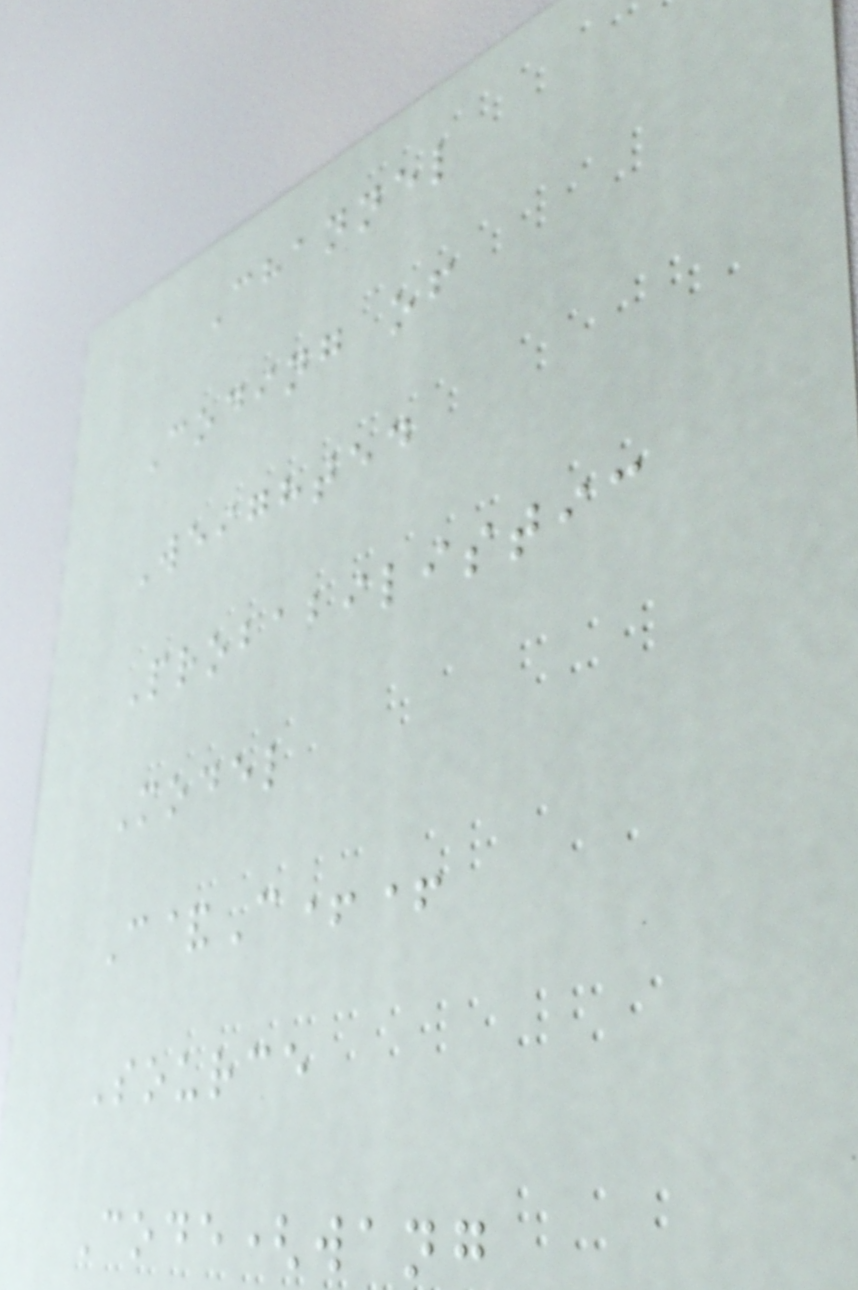Channel
Coding of
Weighted
Probabilistic
Model
C&C++
Source
Code(wang
